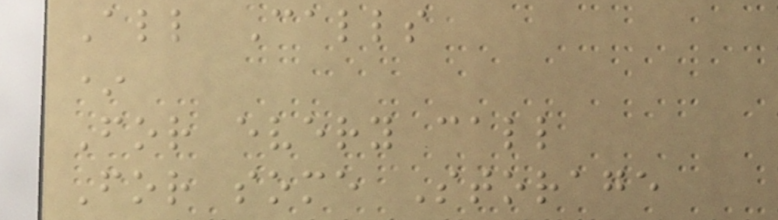All Calls
*
For every call
For some Storage
